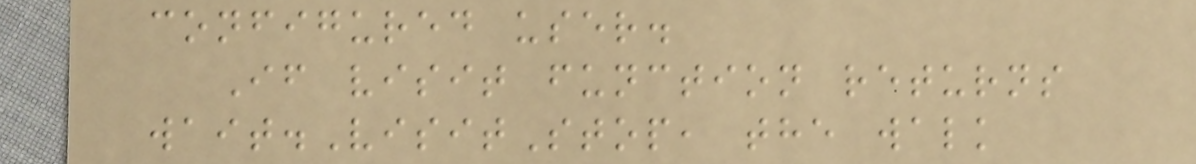configured user.
If visit function returns
wait.VisitStop, the walk
